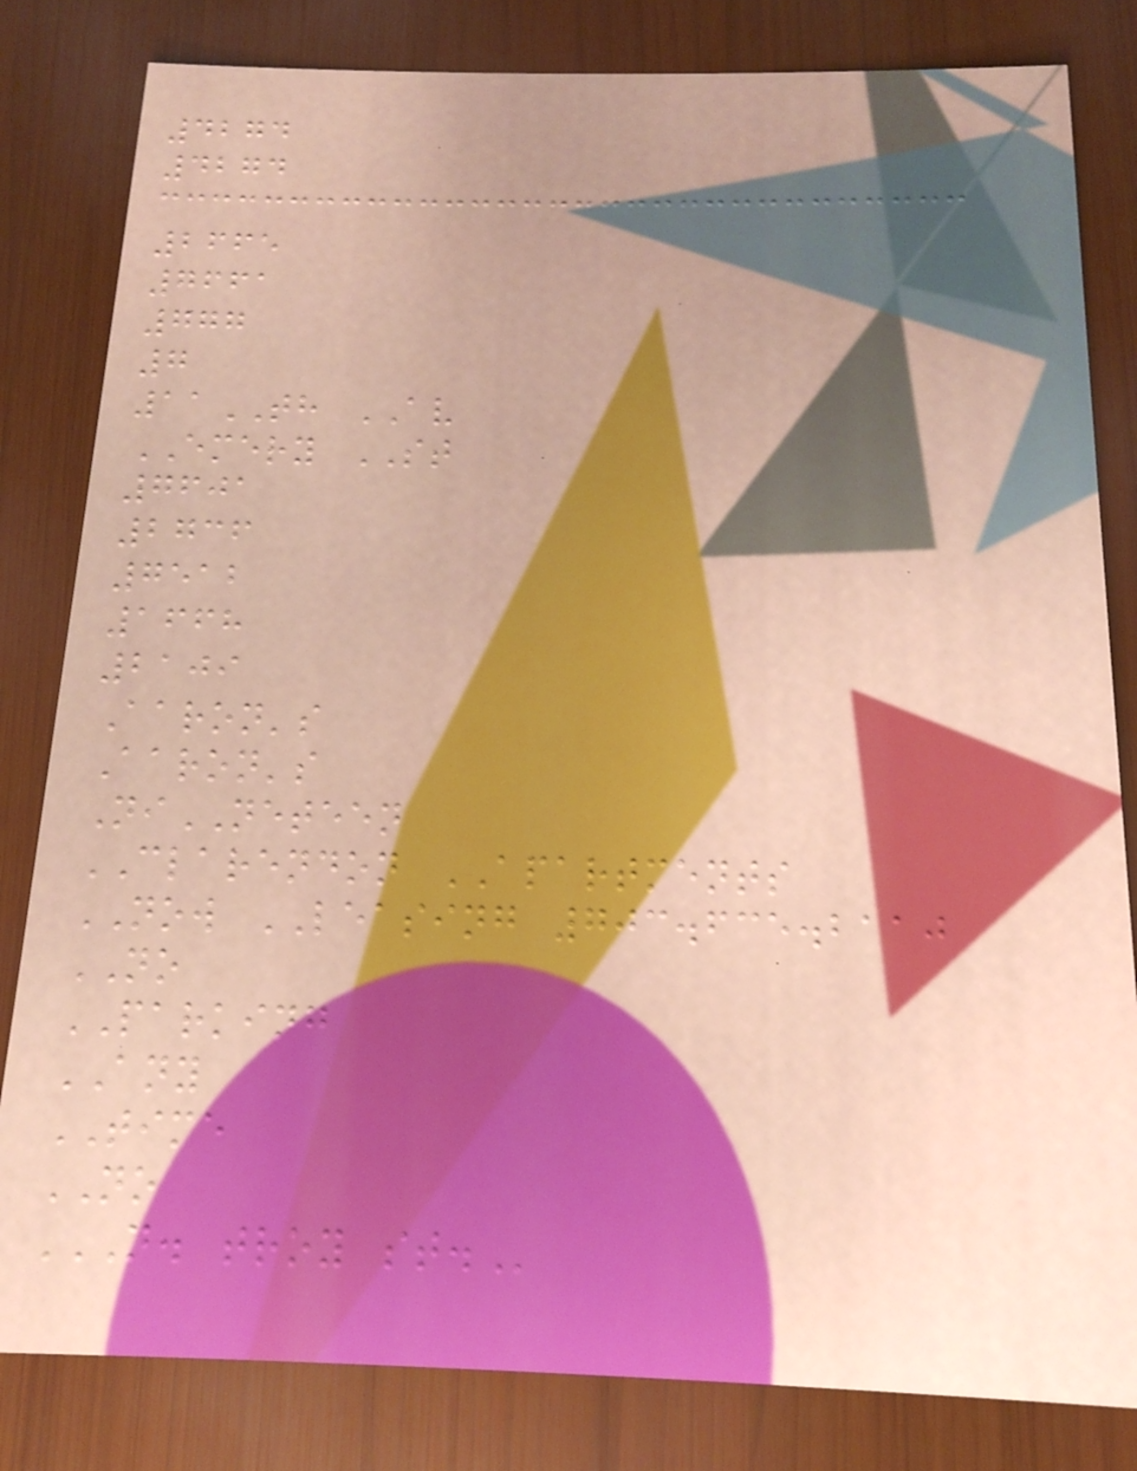4274
4274
2665
7661
777
7
11TH AV
EMERY ST
7601
2736
7512
1668
2109
Aaron's
Aaron's
NiNETEEN
CLARENDON APARTMENTS
NOW LEASING 703.635.2110
NO
PARKING
ANY
TIME
NO
N. TROY ST.
